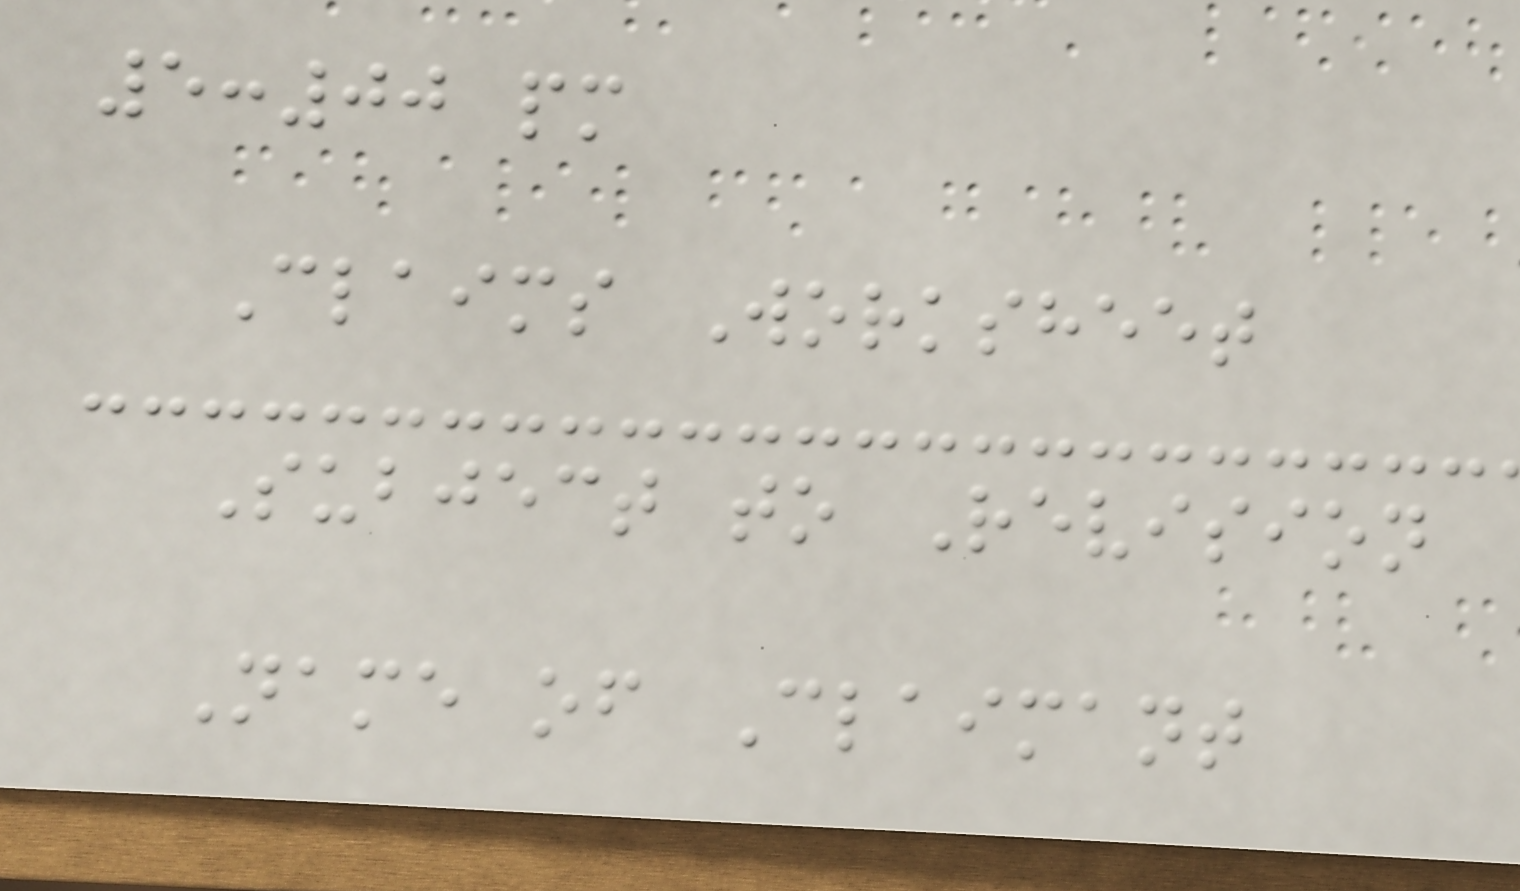5:00 pm
Claims Worksheet
Subject to Revision
Name of Claimant
